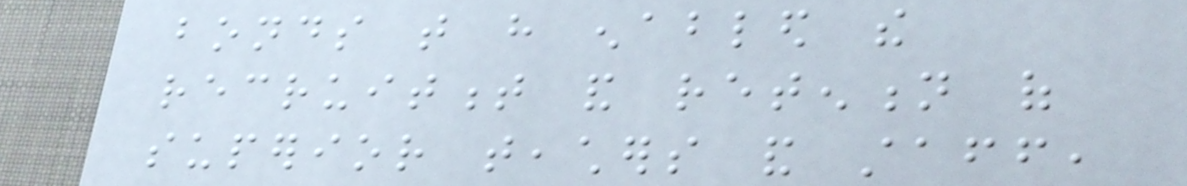bonds that have enabled the
recruitment and retention of
superior teachers and staff,
